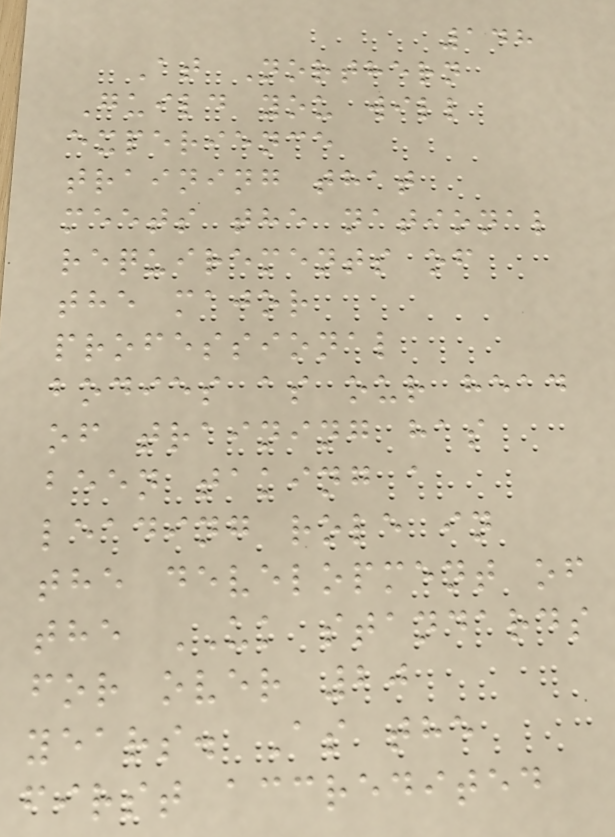148
At Northern
Guild you will
experience
training that
meets the national
requirements of
the major
professional
bodies as our head
of training has
been taking a
leading role in
the development of
the UK standards
for over 20
years. As the
first accredited
